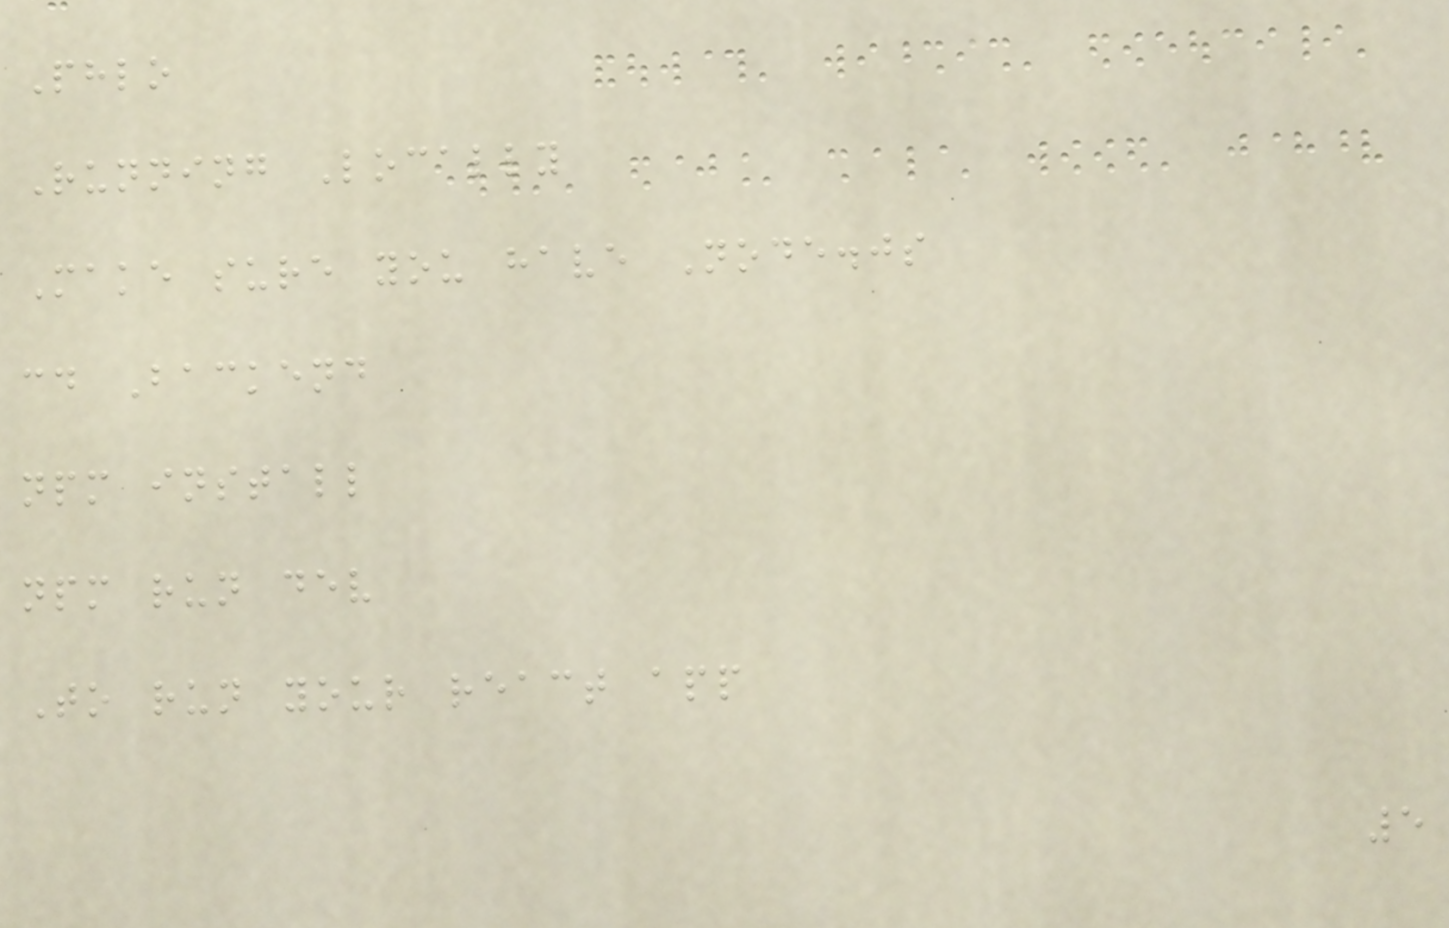Phlo
Running Locally
Make sure you have Node.js
cd Backend
npm install
npm run dev
To run your react app
5
